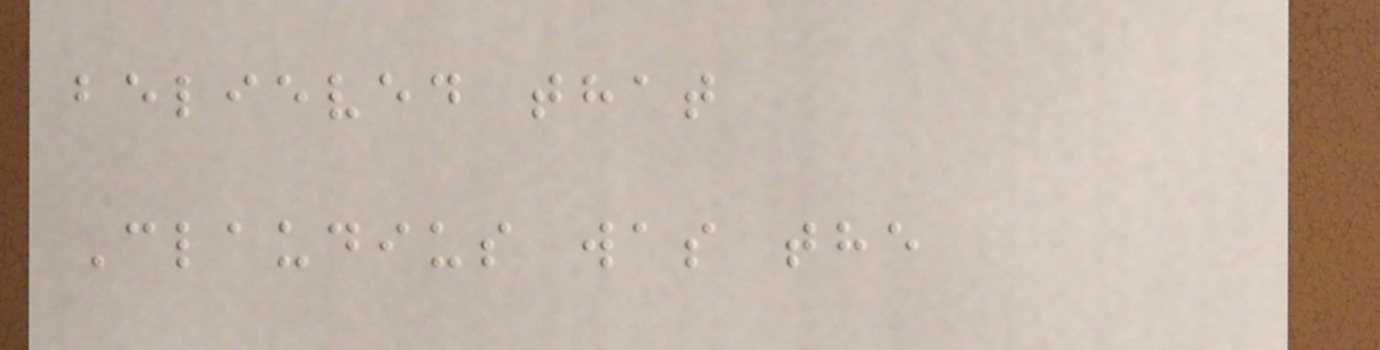believed that
Claudius was the
